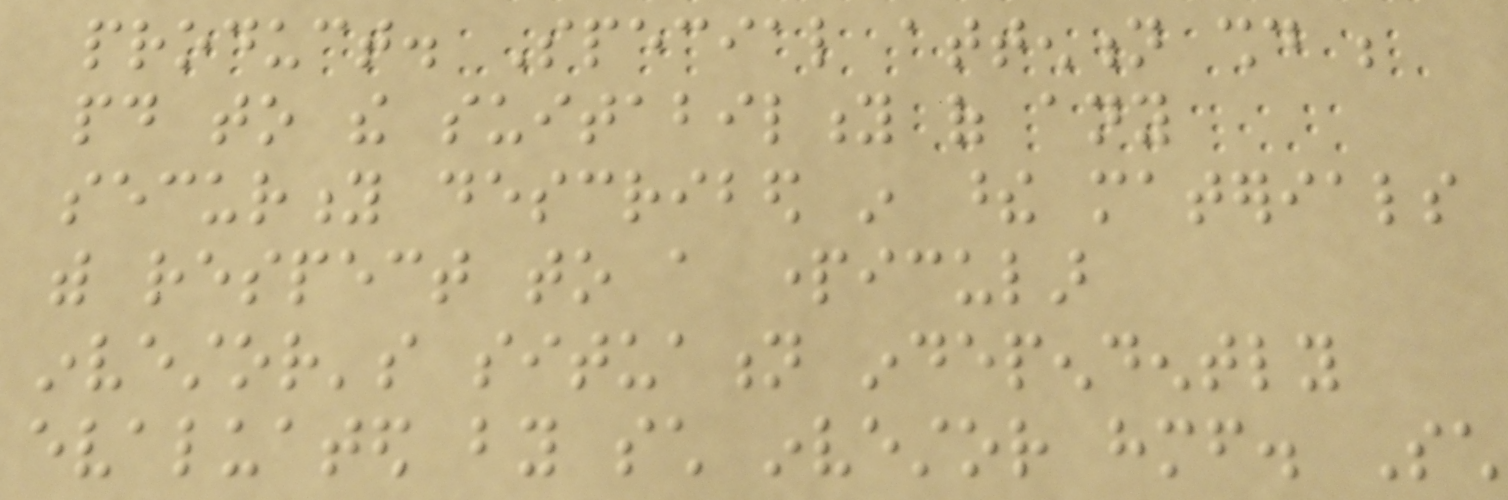product. Special attention should be
paid to the suitability of any
security described in these materials
with respect to a particular
investor's situation independently
evaluated by such investor himself. Such
